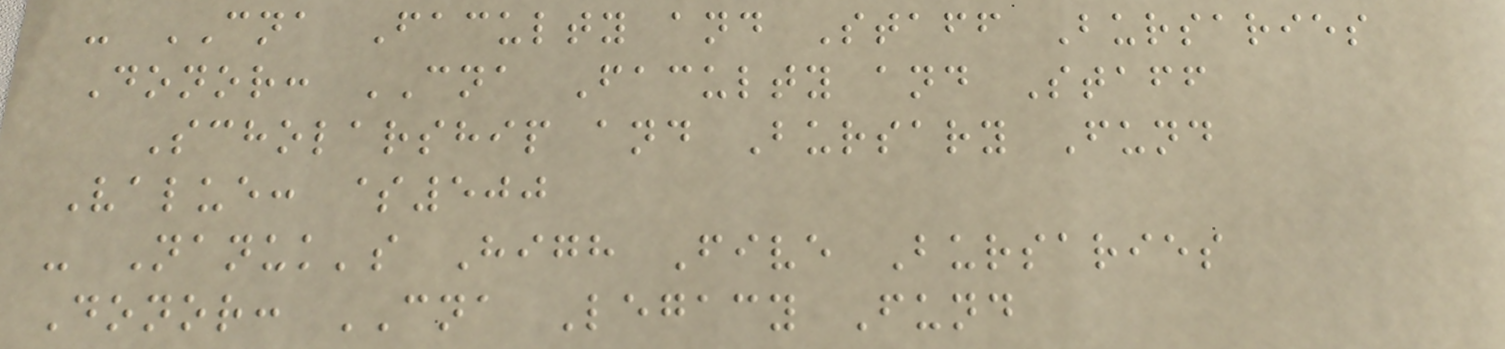- CNA Faculty and Staff Bursaries
Donor: CNA Faculty and Staff
Scholarship and Bursary Fund
Value: $500
- Nanuk's High Five Bursaries
Donor: CNA Legacy Fund
